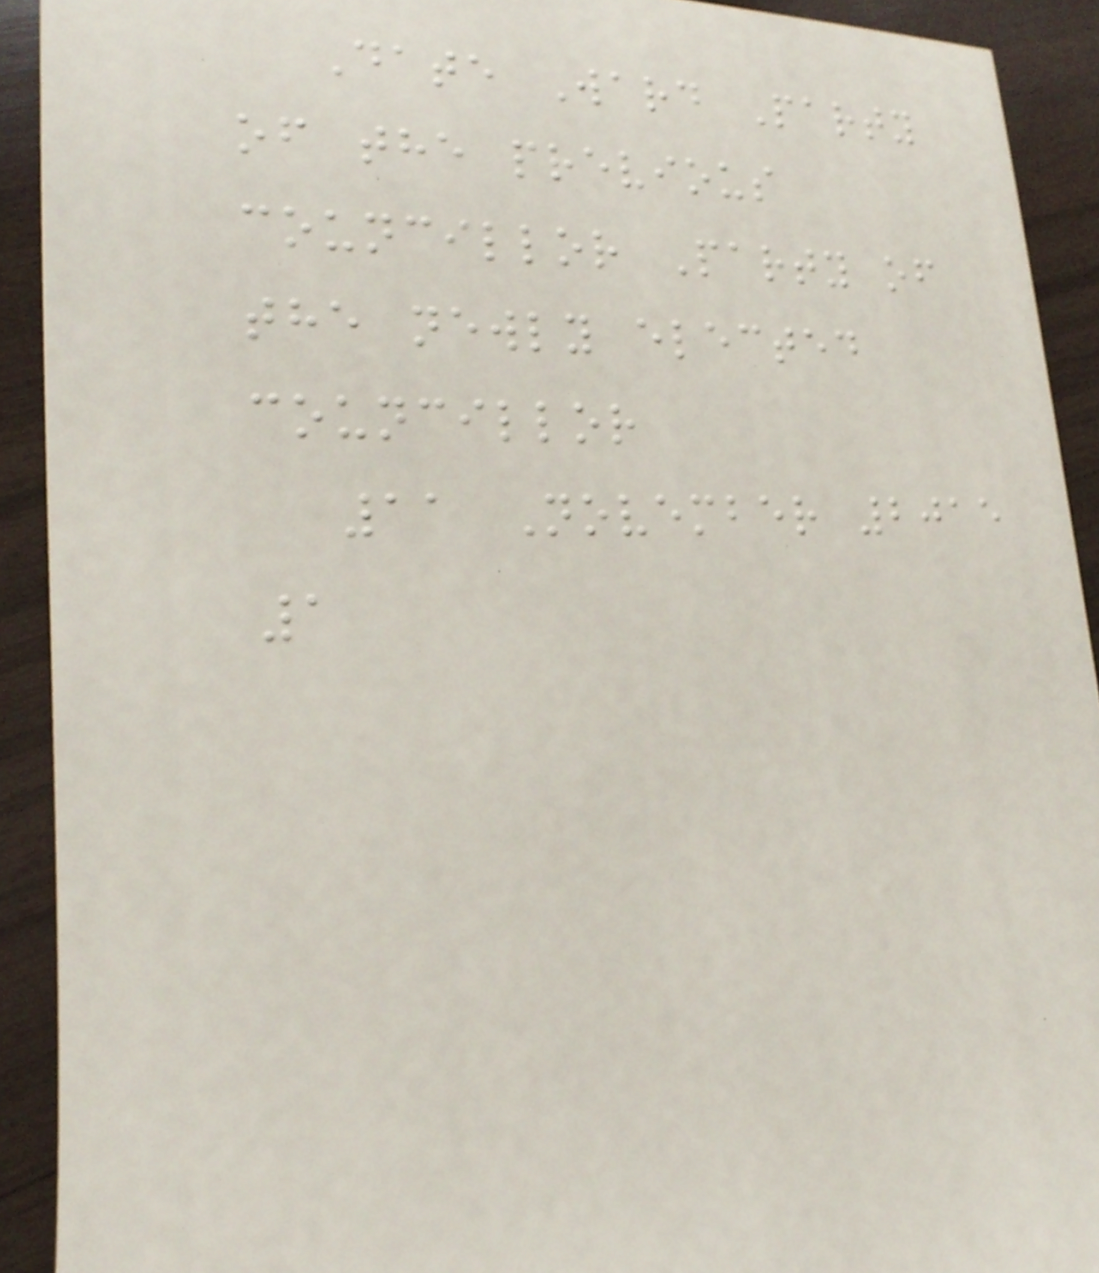Date Ward Party
of the previous
councillor Party of
the newly elected
councillor
11 November 2015
1
